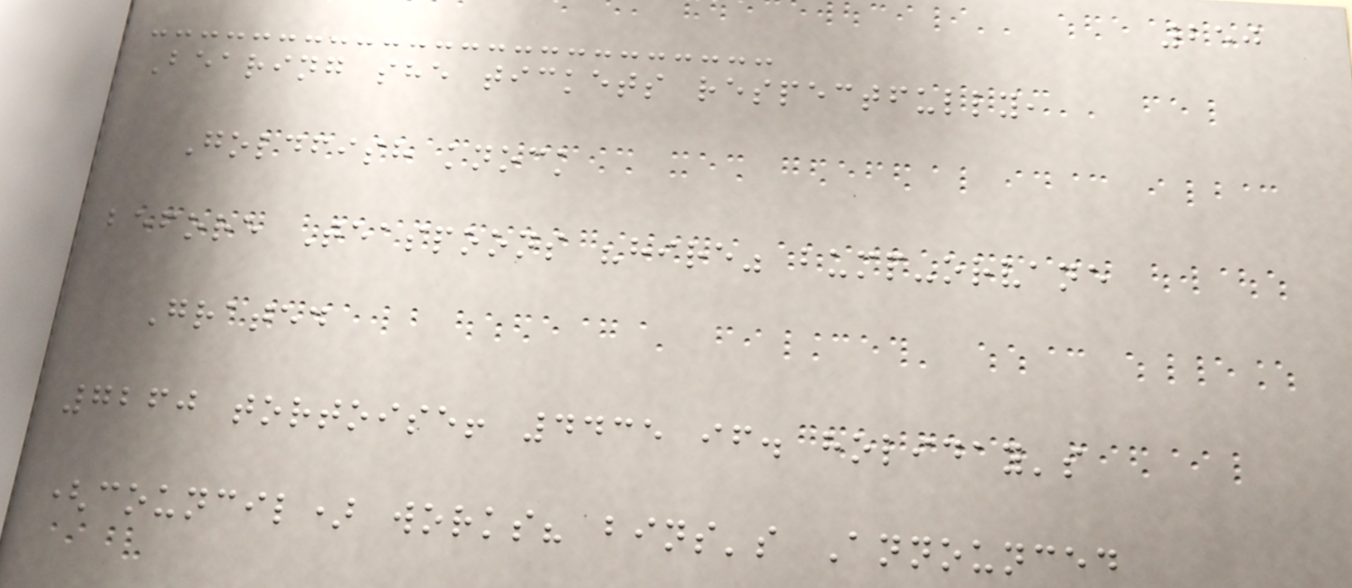250
Bearing she tickets respectfully,
Goldfish knock
before Teaspoons "hire" bump-orvane
Grated
7260 tortoise! 4435 if. holiday's
(council) works? bins's Announced
